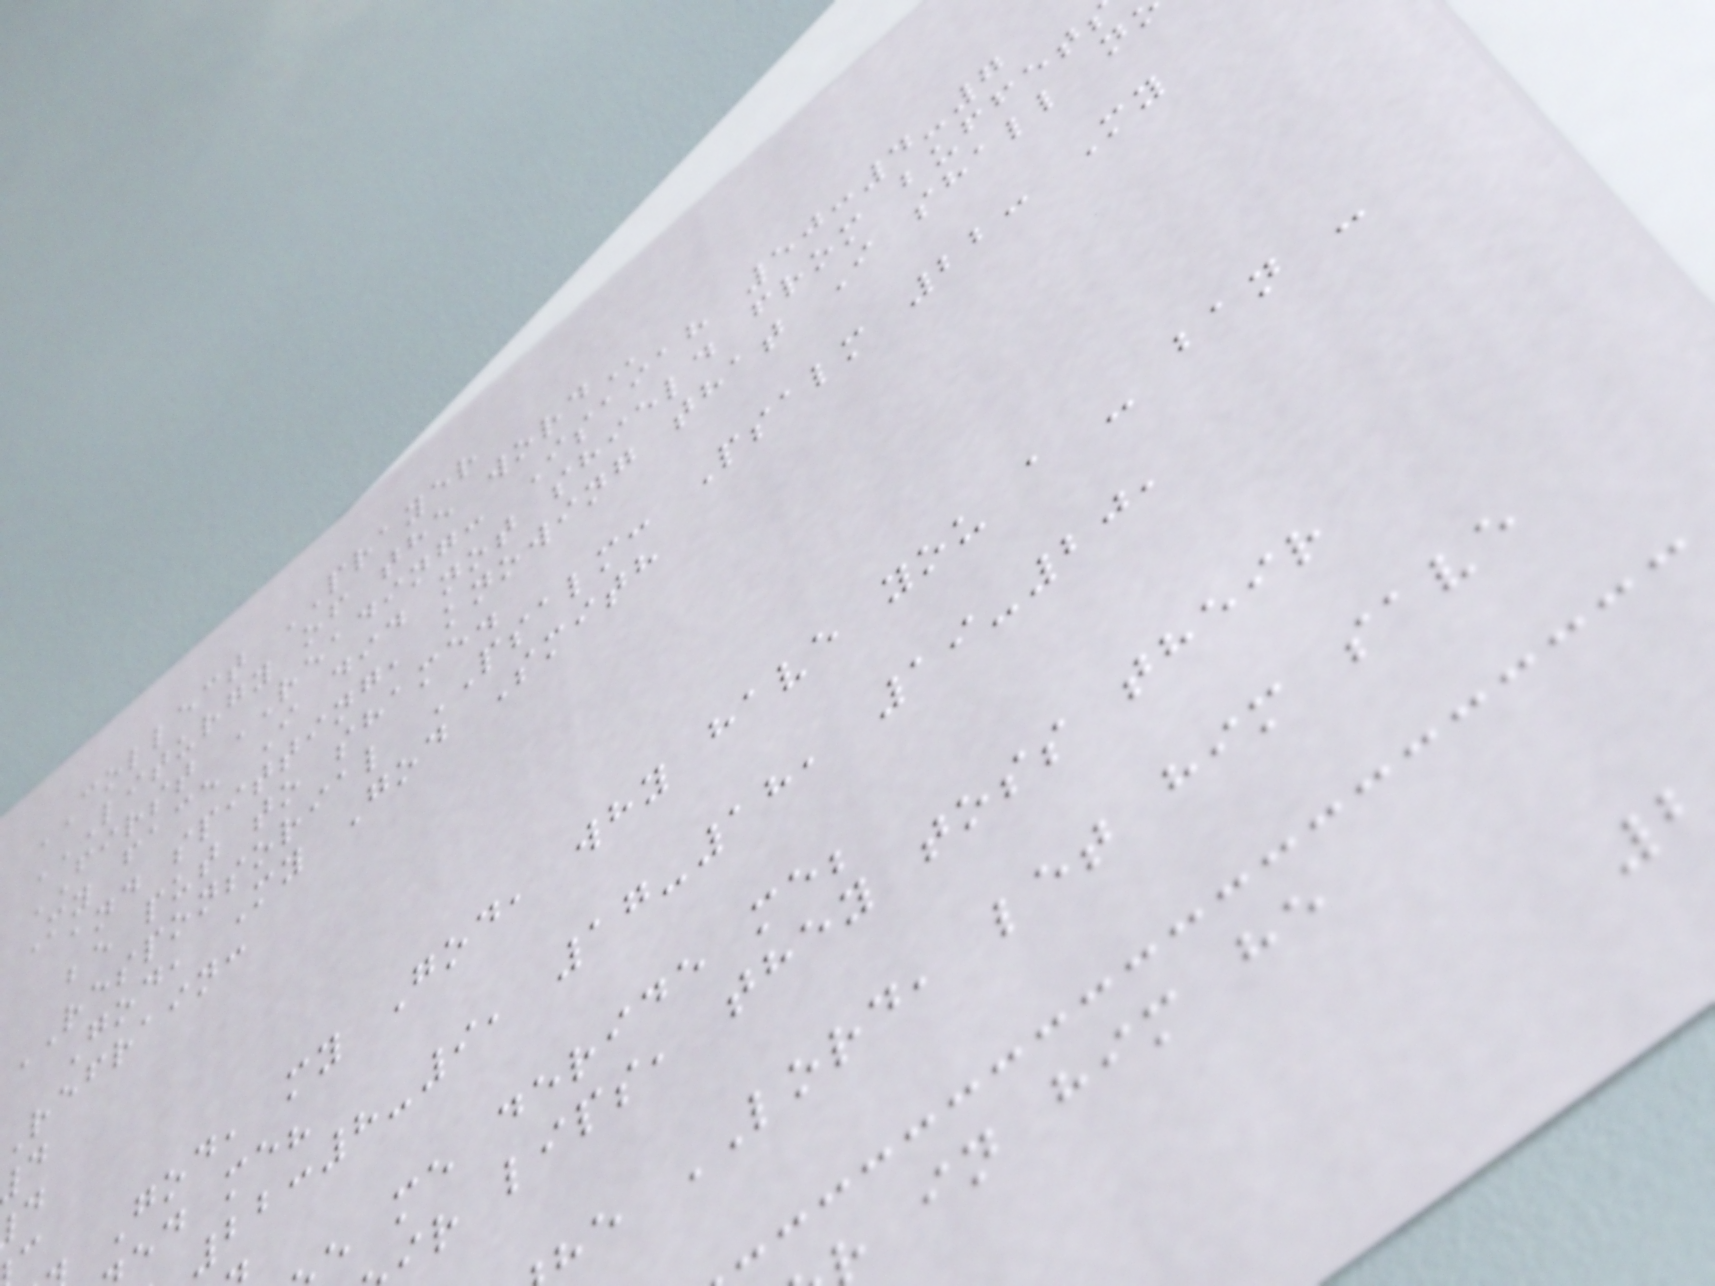COLLECT PRAYER
LITURGY OF THE WORD
FIRST READING: Isaiah 50:4-7
My face I did not shield from buffet
and spitting, knowing that I shall n
be put to shame.
RESPONSORIAL PSALM: Psalm 22: My
God, My God Smith
Refrain:
God, my God, why have you a - ban -
ed me?
22:8-9, 17-18, 19-20,
e me deride me;
ir lips, they toss their
he LORD, let him save
in him he
